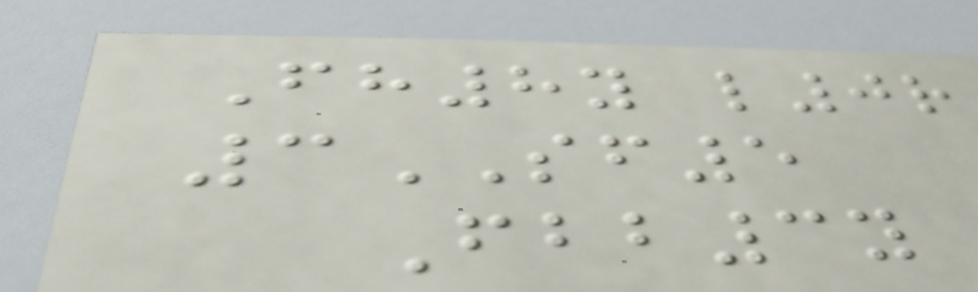Fh8y l0r
3SF5
Fbb3y
